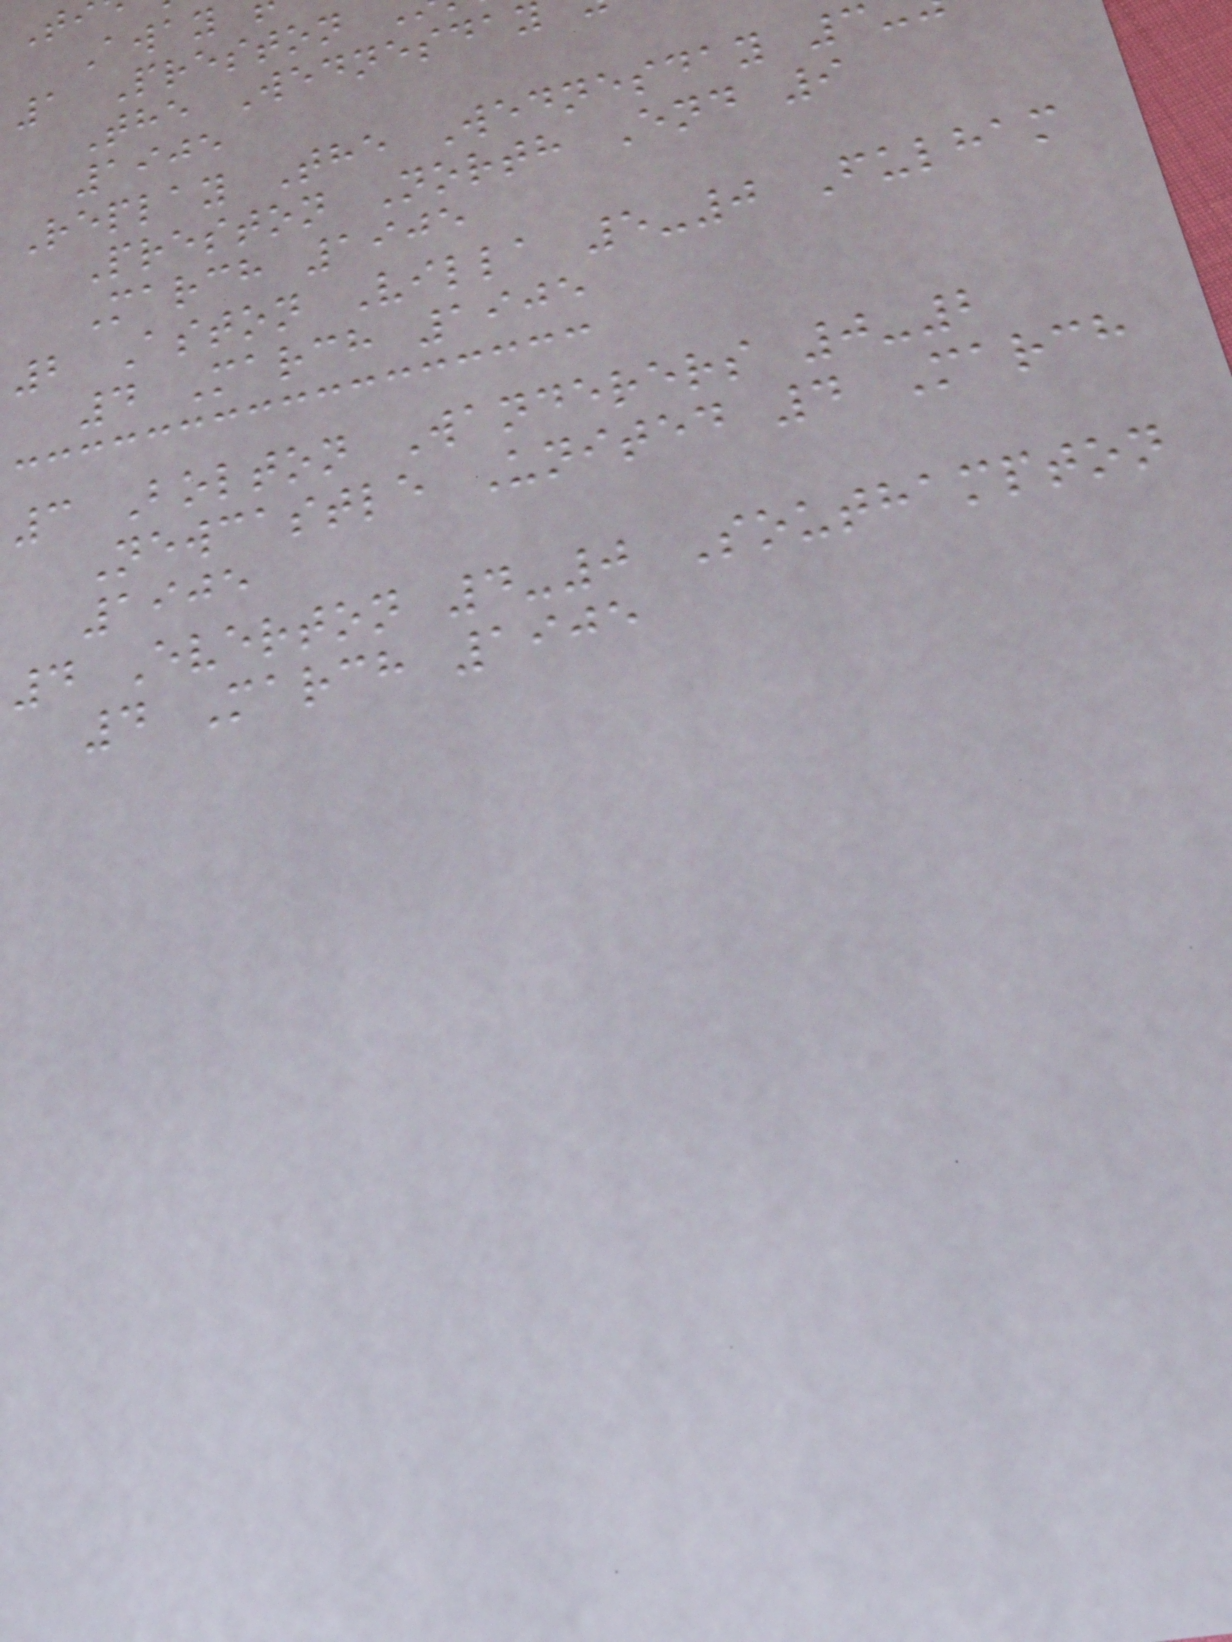Away
1 Preston
The Wednesda
1905
Replay The Wednesday 3
Preston North End 9
March 1905
2 Aston Villa 5-0 Fulham
4 March 1905
3 Bolton Wanderers 0-2
Newcastle United 4 March
1905
4 Everton 4-0 Southampton
4 March 1905
